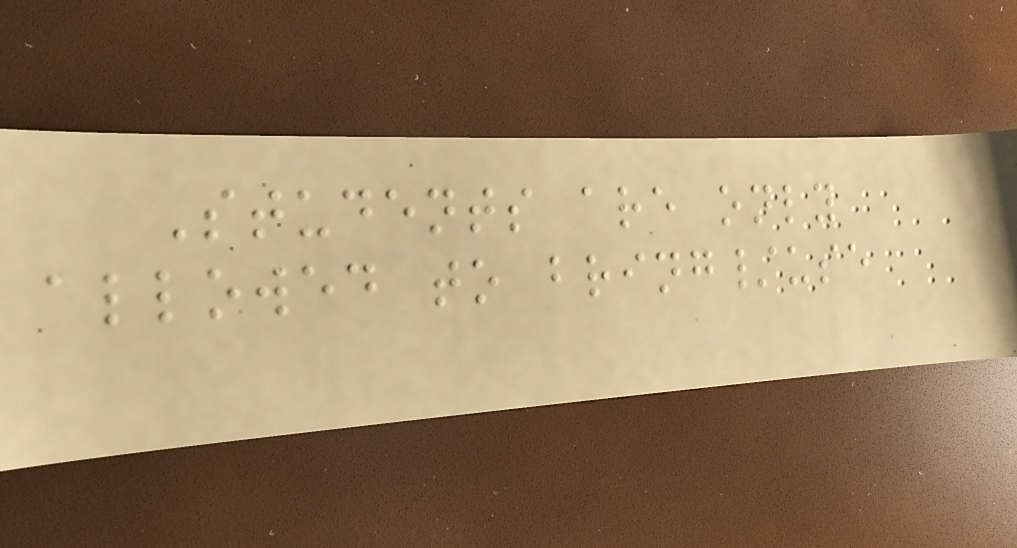Students are only
allowed to bring/use
